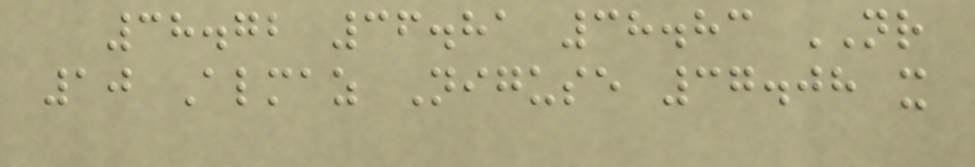38.72 36.81 38.83 NR
10 Almaz Niguse 37.08 x
